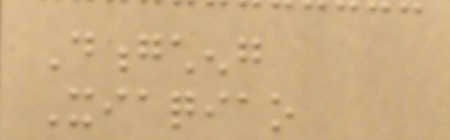Dongcheng
Xiaqiao
